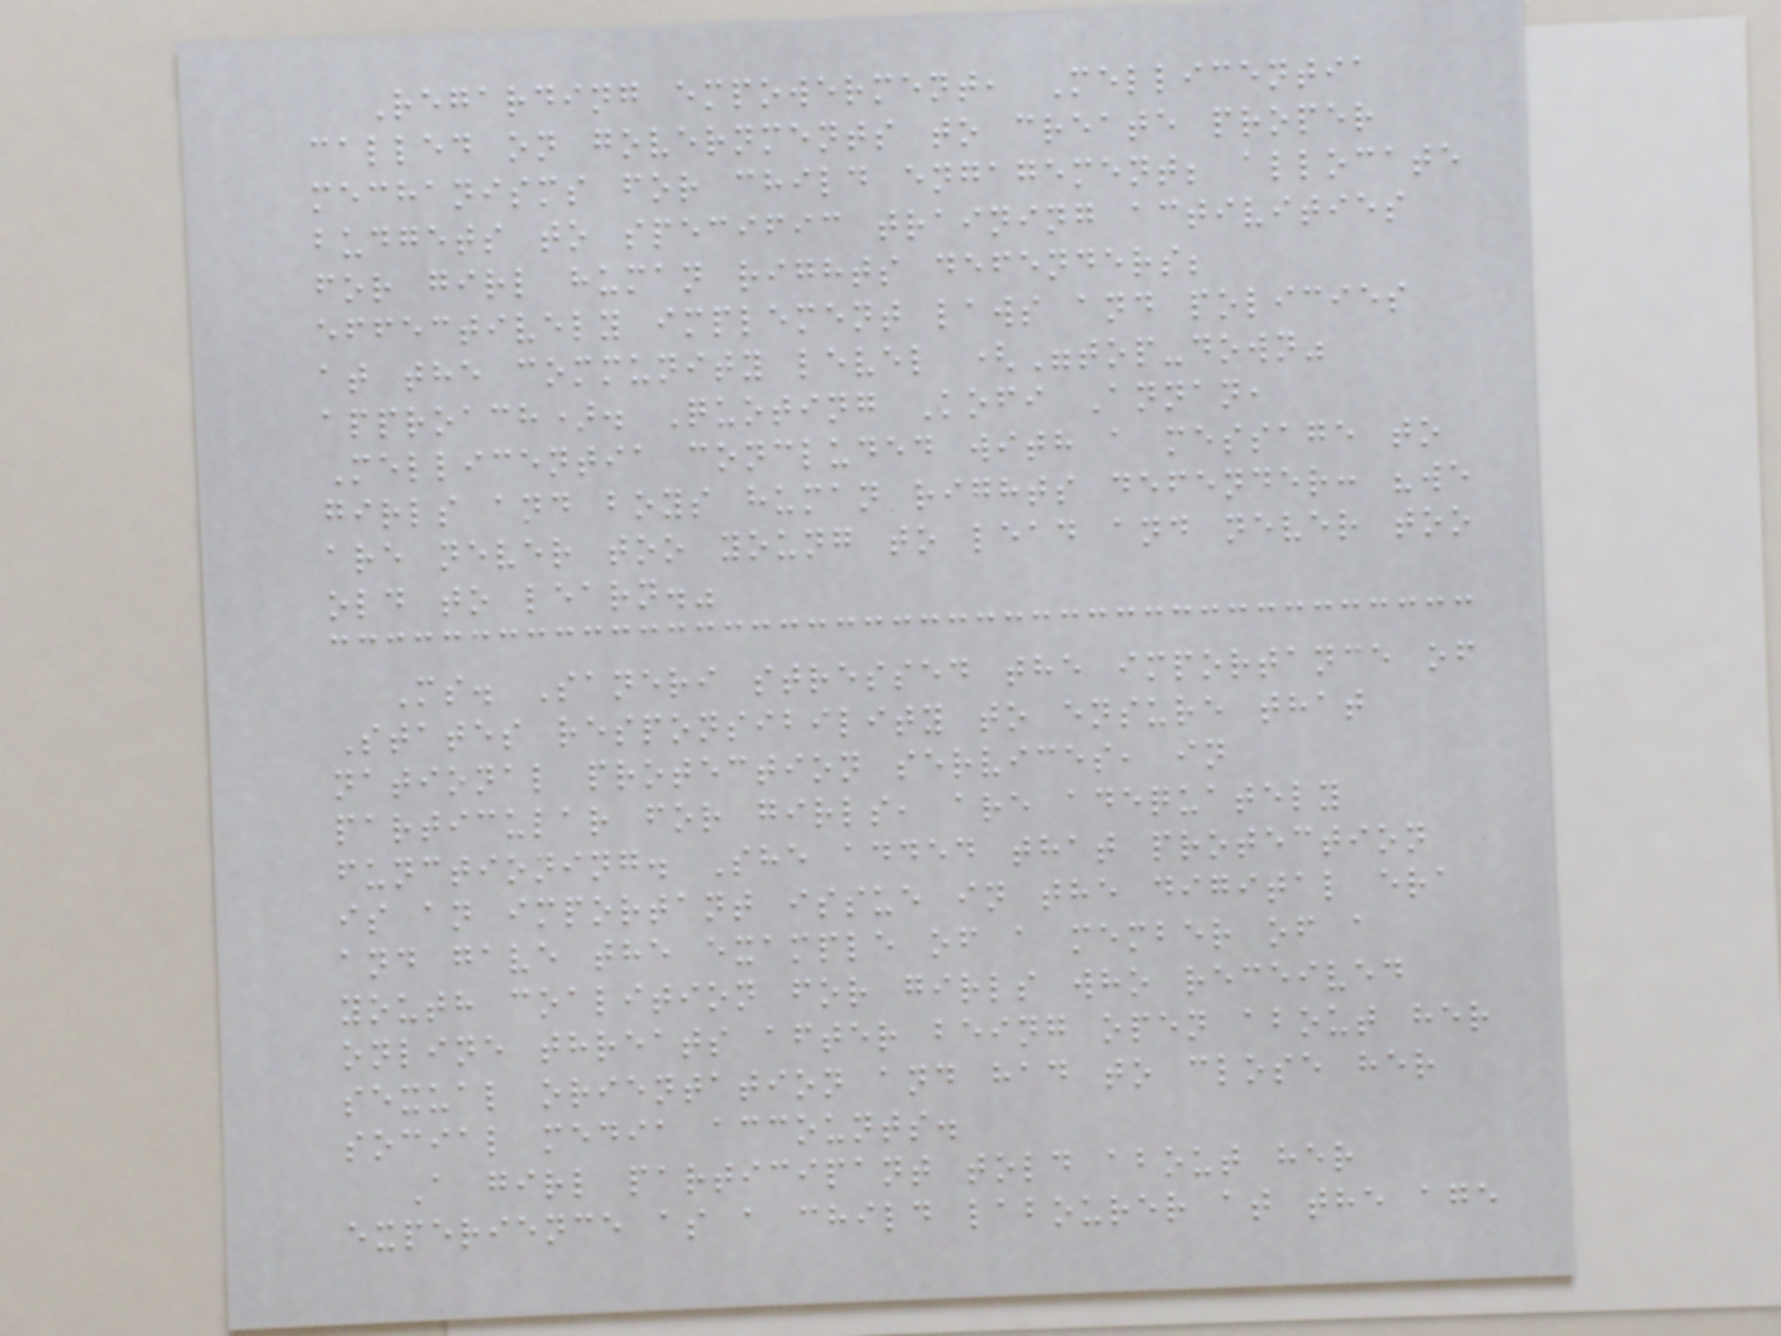Regarding empowerment, Mellicentia
called on governments to create proper
mechanisms for child engagement; allocate
budgets to specific training activities
for girl human rights defenders;
effectively implement laws and policies
at the community level ("top-down"
approach). Quoting Kofi Annan,
Mellicentia concluded with a message to
girls and boys human rights defender: "we
are never too young to lead and never too
old to learn."
Ms. Saneri stressed the importance of
States responsibility to ensure that
national protection services, in
particular for girls, are adequately
functioning. She added that protection
is an important issue in the digital era
and gave the example of a member of a
youth coalition for girls who received
online threats after being open about her
sexual orientation and had to close her
social media accounts.
A girl participant told about her
experience as a child labourer at the age
